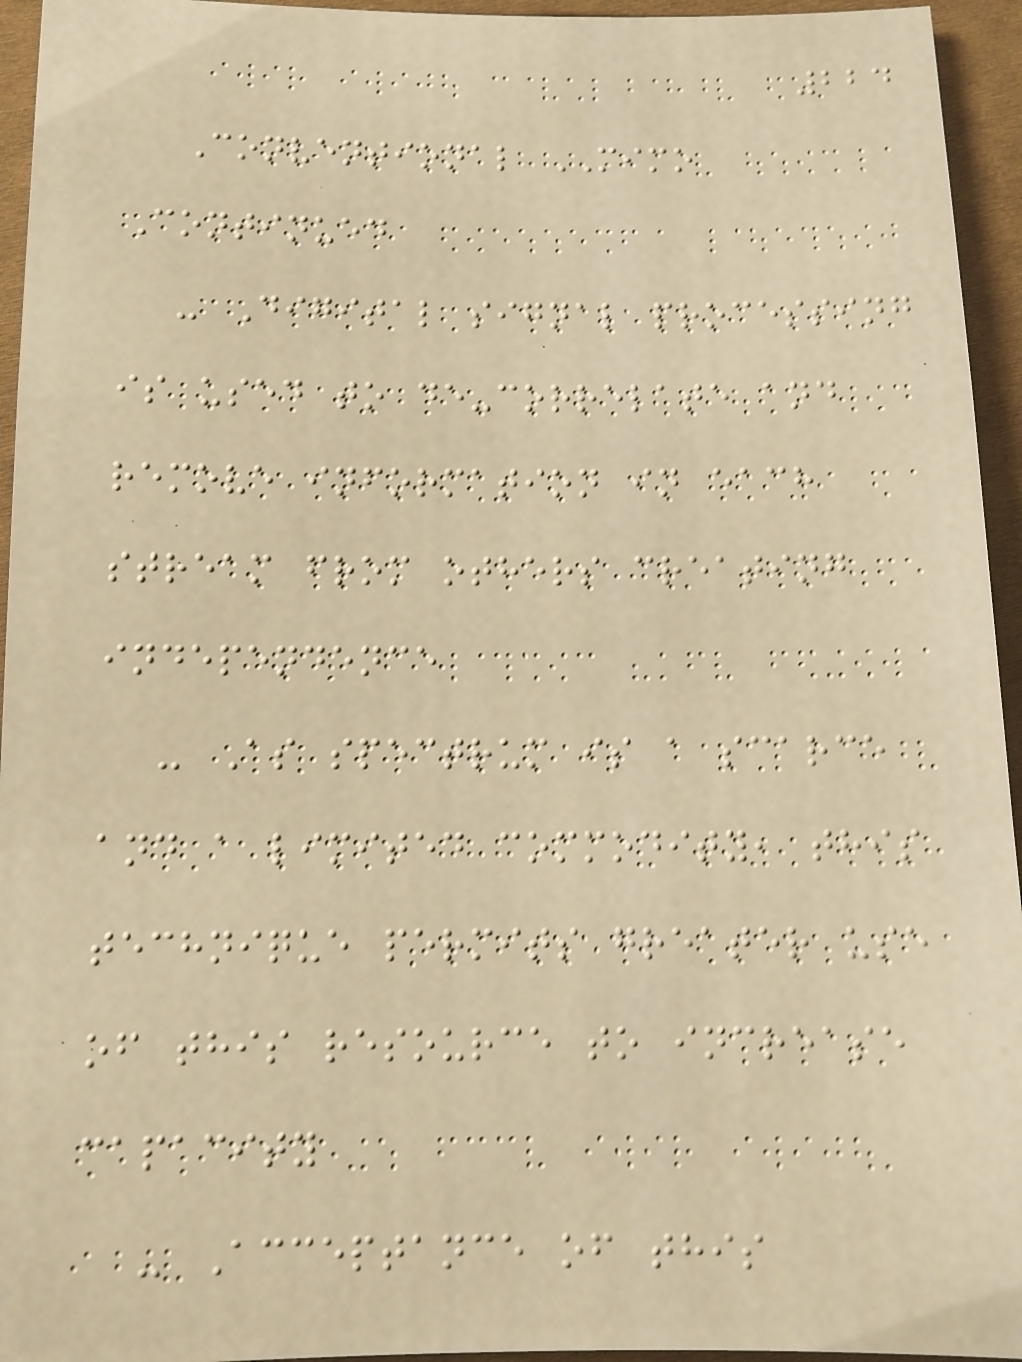224
Conventional MIMO
Continued
- Digital signal processing
is used to de-correlate and
remove information in each
stream from others creating
independence
- As spectrum is a scarce
and a limited commodity, this
technique permits greater use
of this resource to increase
capacity
- Acceptance of this
